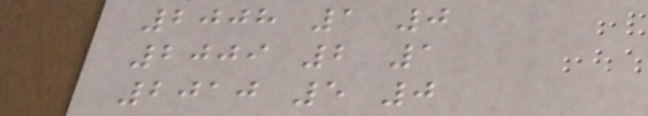2008 1 0
2009 2 1
2010 5 0
